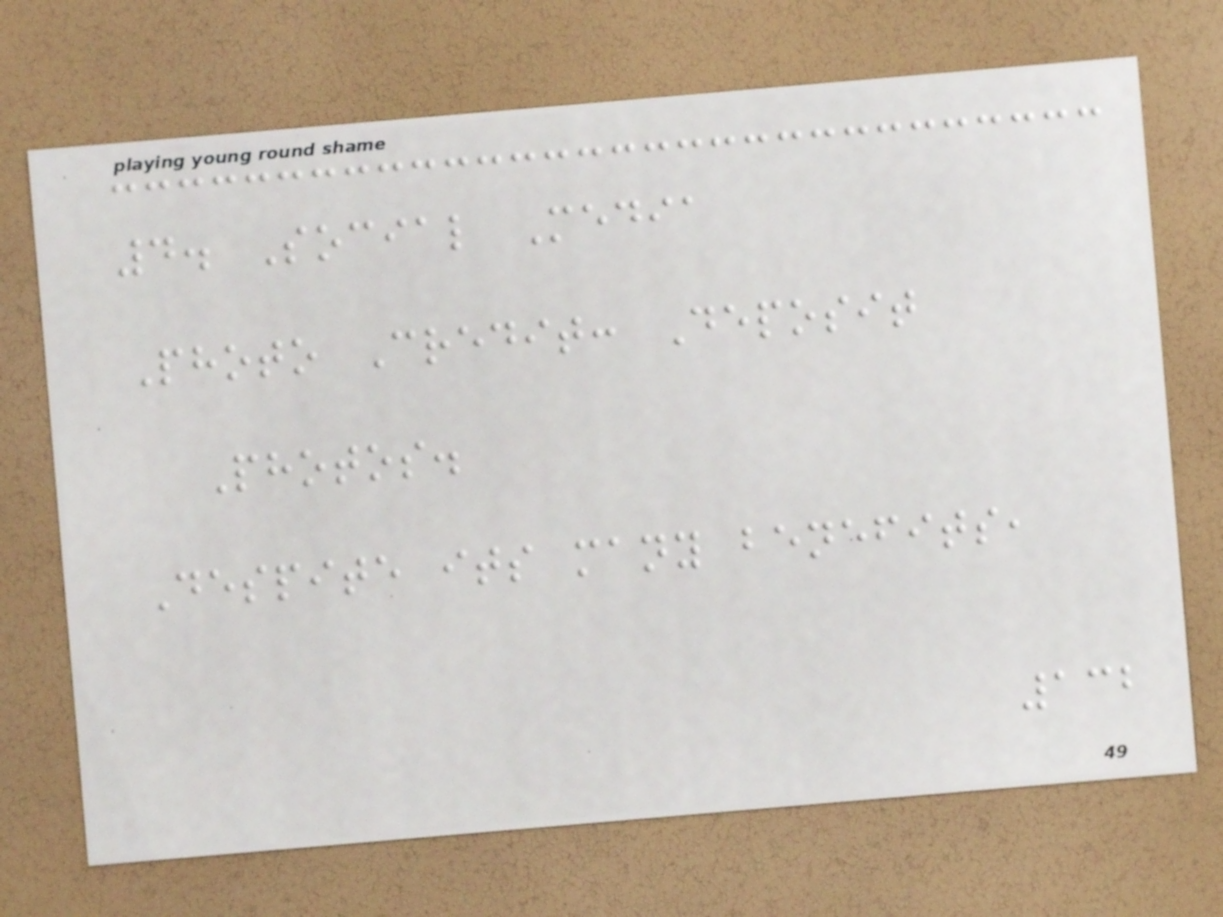4. Social Media
Photo Credit: Deposit
Photos.
Despite its many benefits,
132
